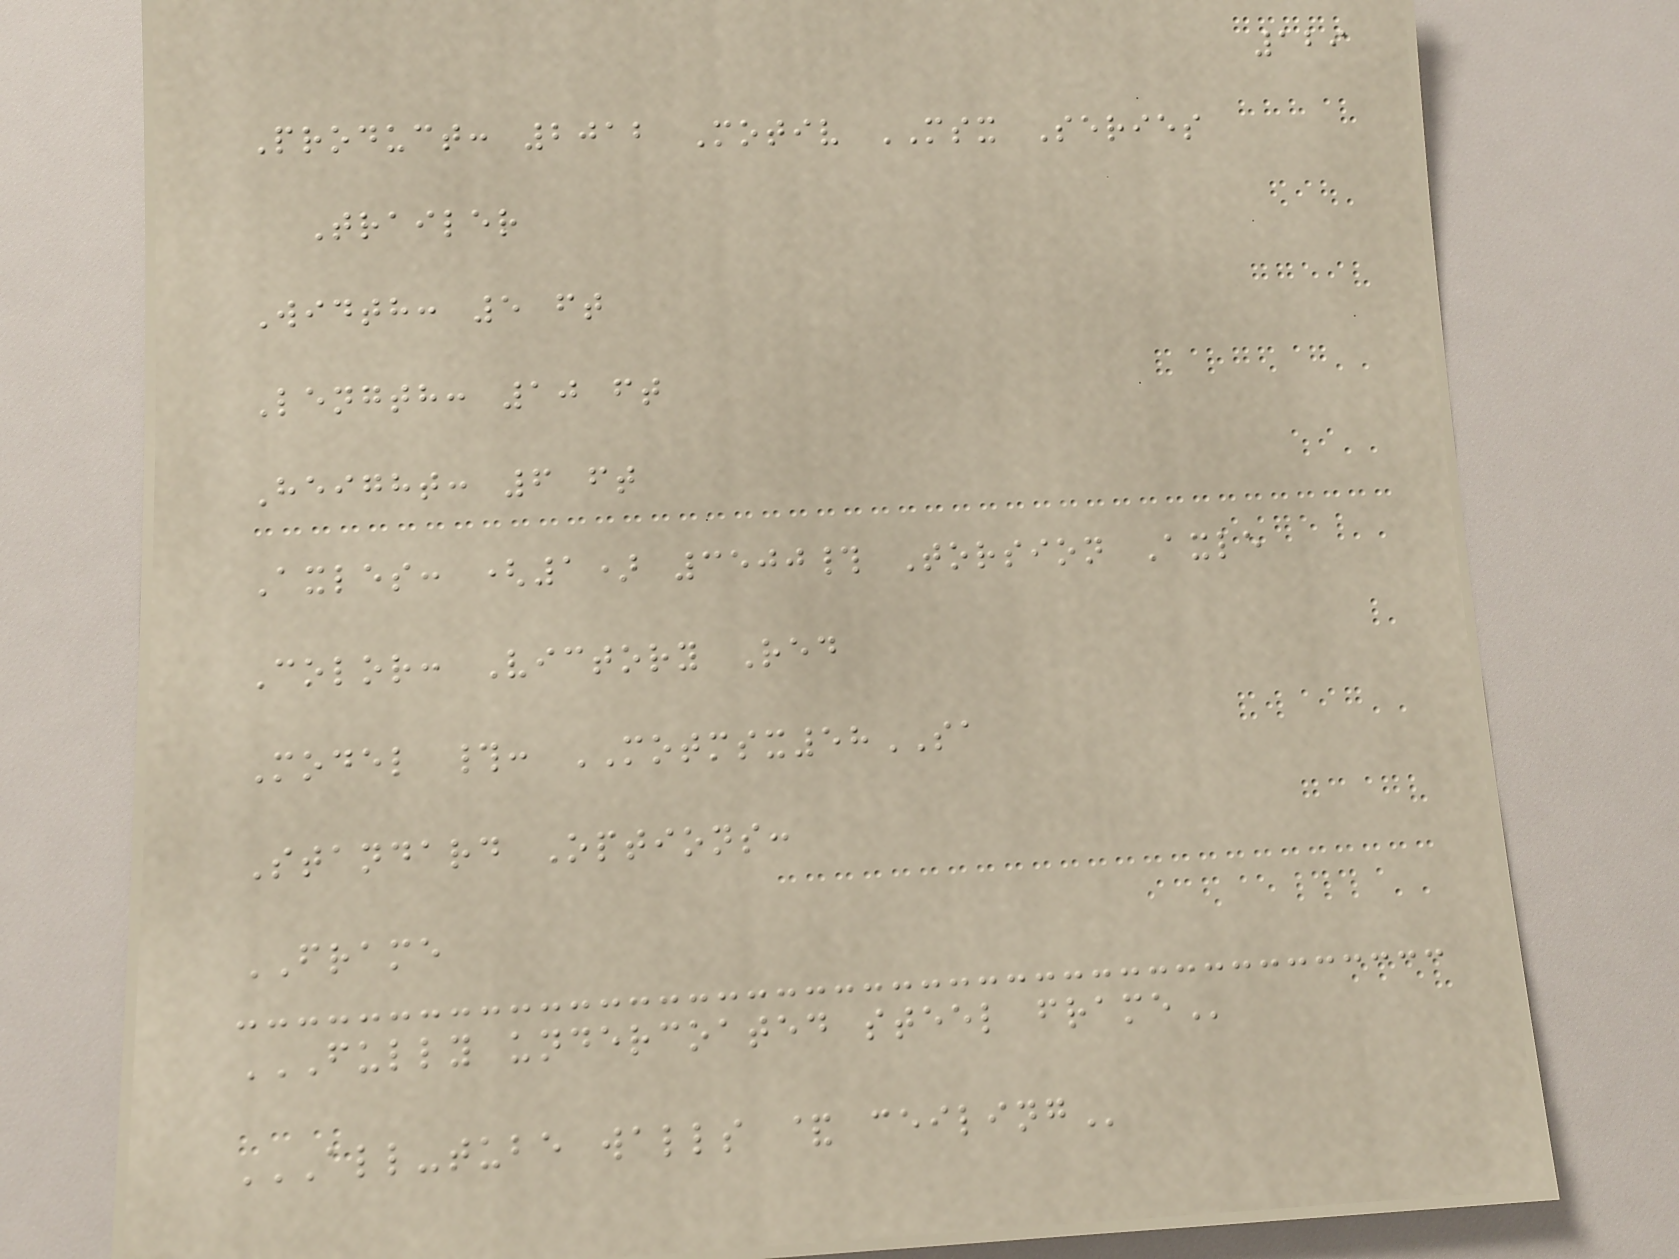129
Product: 2012 Motiv MSX Series
Trailer
Width: 5 ft
Length: 10 ft
Height: 6 ft
Axles: (1) 3500# Torsion Axle
Color: Victory Red
Model #: MOTMSX58SA
Standard Options:
FRAME
FULLY UNDERCOATED STEEL FRAME
ALL-TUBE WALLS & CEILING
